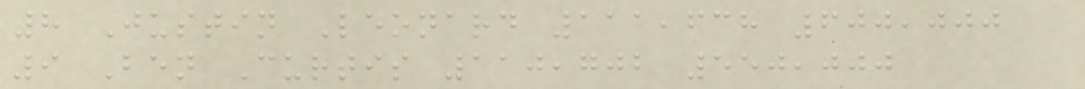8 Justin Leonard 111,638 600,000
9 Ben Curtis 110,702 550,000
